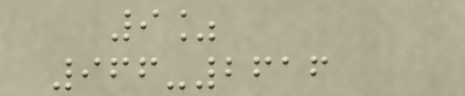9%
966-2616
